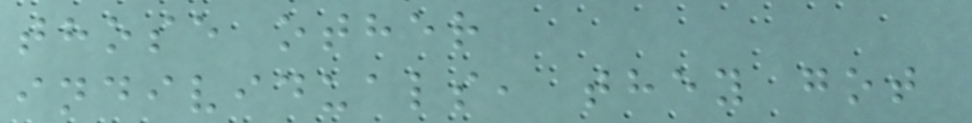those other
individuals, they got
